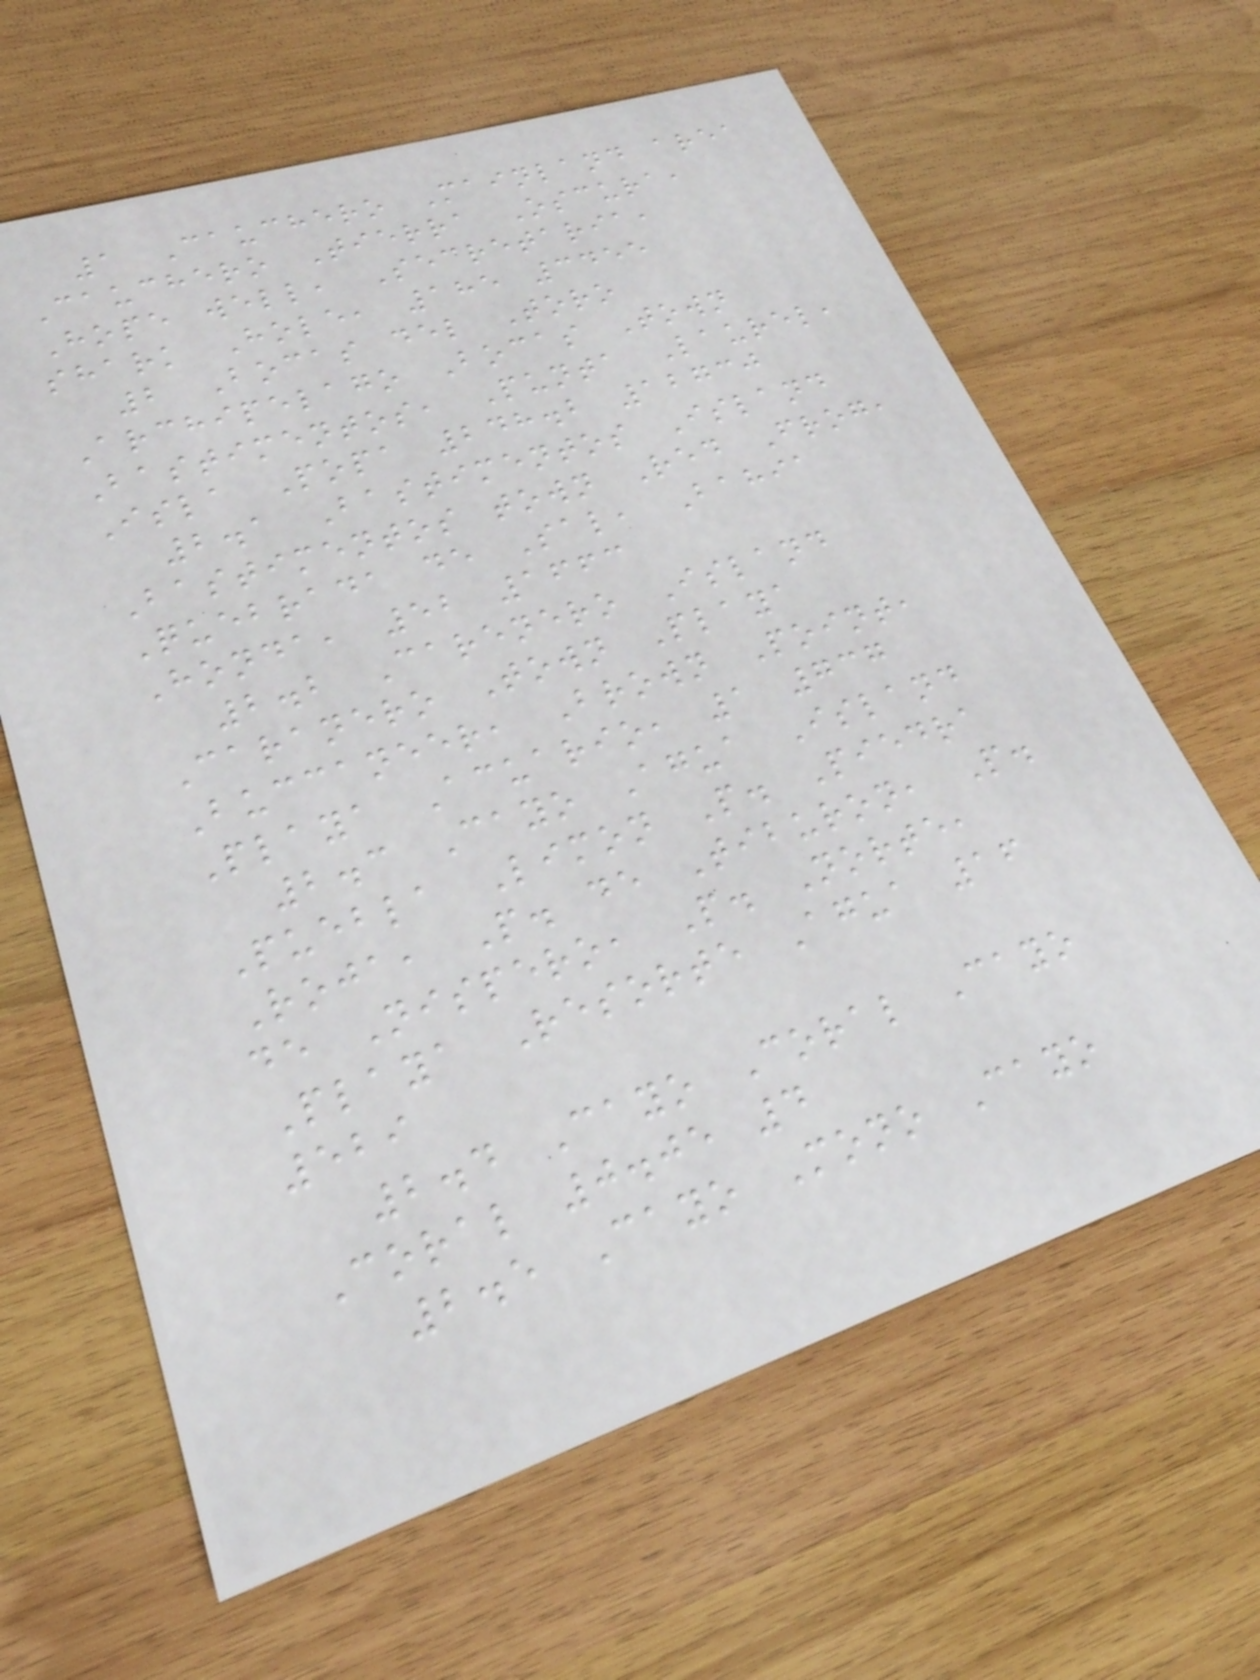1 Cauchero Mainland area
Cauchero Tierra Oscura,
Hope well, Secretaria,
shark Hole, 185 3455
2 Bocas del Toro
Archipelago Bocas Town
Bastimentos, Punta Laurel,
Isla Popa 248.2 12730
2.1 Bastimentos Island
Bastimentos town Red Frog,
Quebrada de Sal, Bahia
Honda, 52 1663
2.2 Carenero Island
Caranero Town Playa
Buccaneer, Brown Point,
Playa Acuario, 1 737
2.3 Cayo Agua Island
Puebla Limon P. Piedra
Roja, P. de Tiburon, P.
de Nispero, P. Norte,
Playa Resorte Agua 16
529
2.4 Cayo Coral Cayo
Coral 0.05 4
2.5 Cayo Mono Cayo
